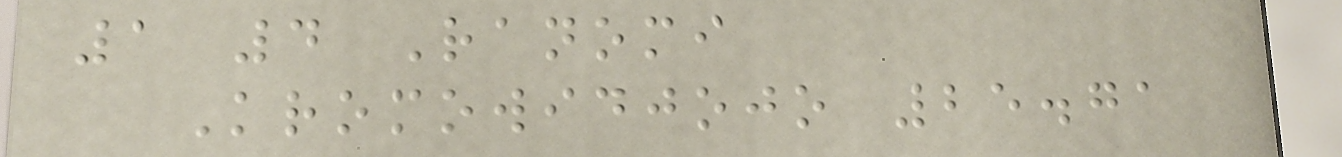1 4 Ranomi
Kromowidjojo 25.71
